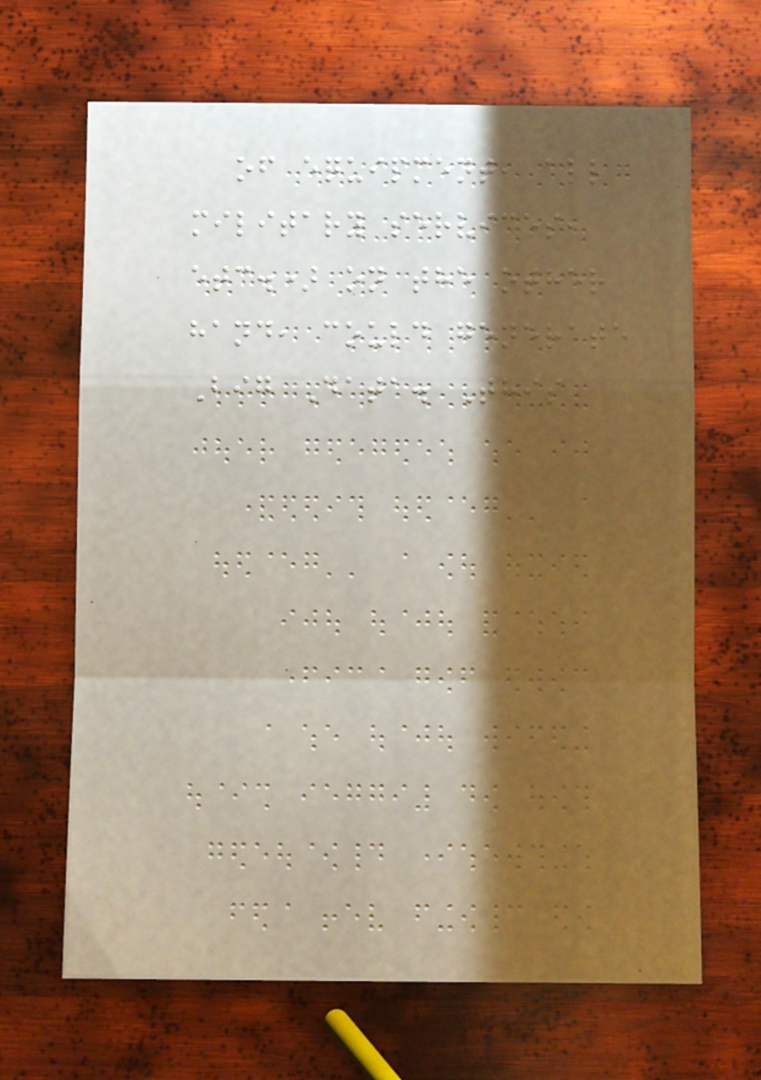of equipment, all
military services,
etc.) on the other
hand, could generate
Big Data. This
